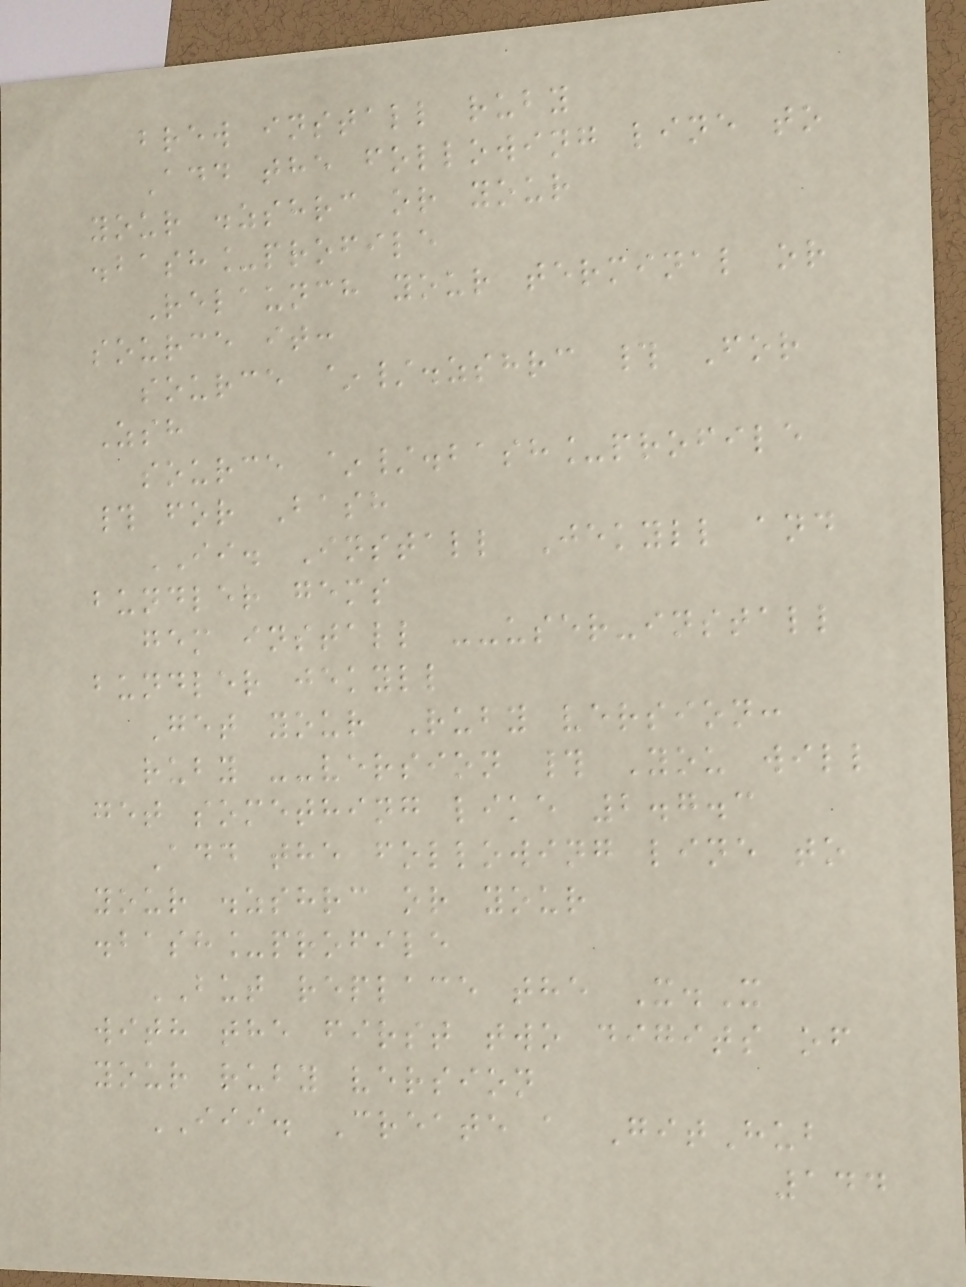brew install ruby
Add the following line to
your .zshrc or your
.bash_profile
Relaunch your terminal or
source it:
source ~/.zshrc # For
Zsh
source ~/.bash_profile
# for Bash
II. Install Jekyll and
bundler gems
gem install --user-install
bundler jekyll
Get your Ruby version:
ruby --version # You will
get something like 2.7.3
Add the following line to
your .zshrc or your
.bash_profile
BUT replace the X.X
with the first two digits of
your ruby version
III. Create a GitHub
144
